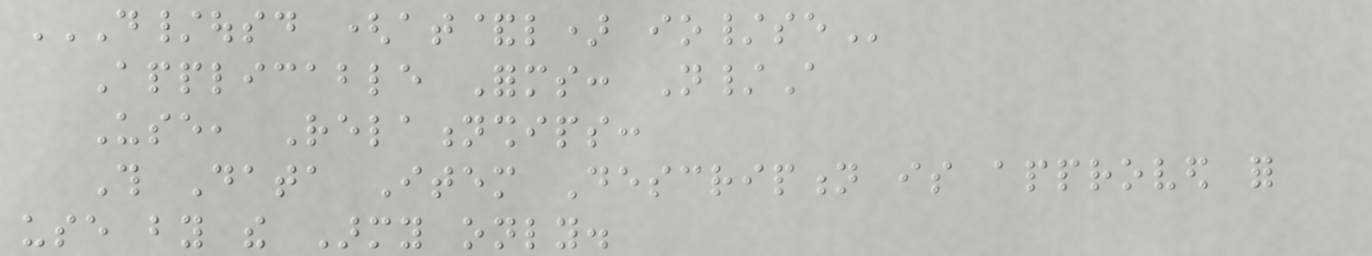D/OUSD (AT&L) IO/SE
Applicable Forms: N/A
Use, Relationships:
This Data Item Description is approved for
use by the Army only.
